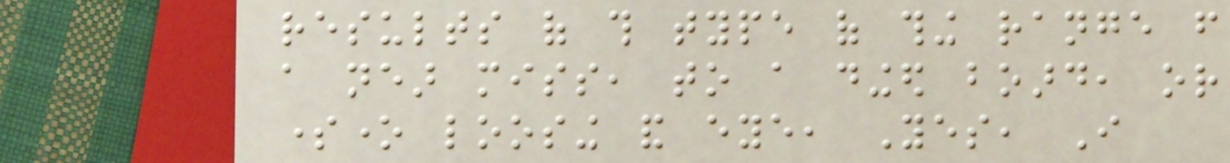results of this type of thing range from
a near miss, to a dinged board, or
someone loosing and eye, Yes, I
